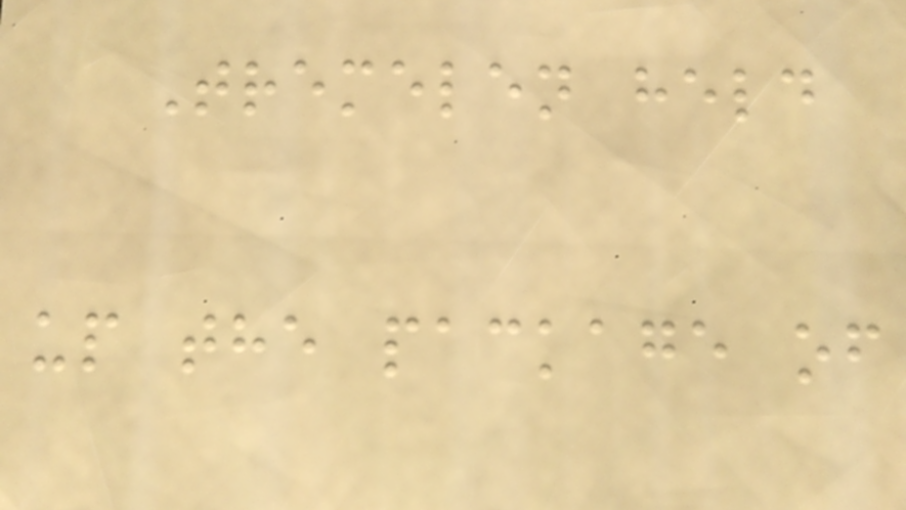Tremelen held
up the package of
